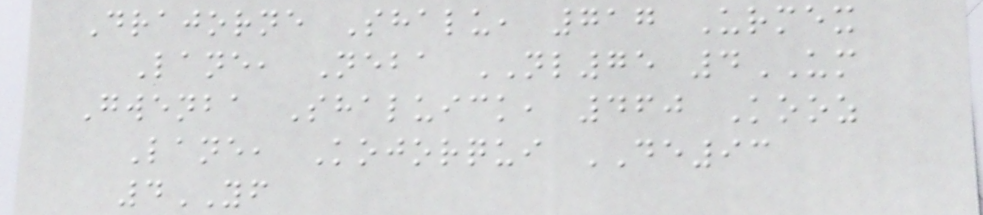Drajorne Shalu, 717 Urmex
Lane, Neba NL75 4UM
Gwenba Shaluick, 460 Kooz
Lane, Kojorqui DE93
4YF
